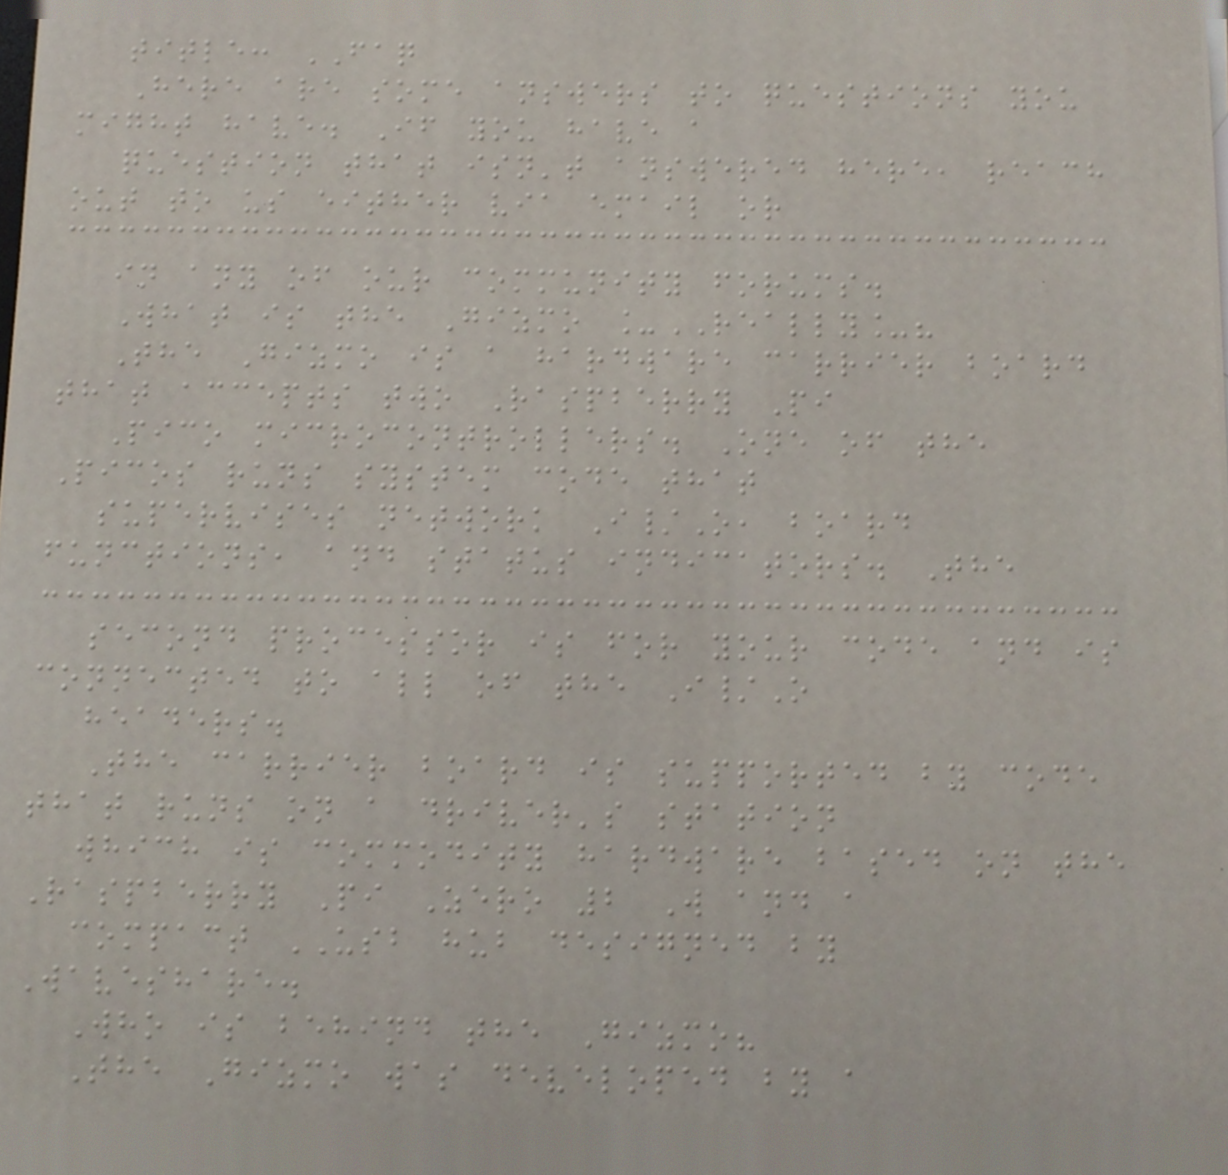title: FAQ
Here are some answers to questions you
might have. If you have a
question that isn't answered here, reach
out to us either via email or
in any of our community forums.
What is the Gizmo _REALLY_?
The Gizmo is a hardware carrier board
that accepts two Raspberry Pi
Pico microcontrollers. One of the
Picos runs system code that
supervises network I/O, board
functions, and status indicators. The
second processor is for your code and is
connected to all of the I/O
headers.
The carrier board is supported by code
that runs on a driver's station
which is commodity hardware based on the
Raspberry Pi Zero 2 W and a
compact USB hub designed by
Waveshare.
Who is behind the Gizmo?
The Gizmo was developed by a
